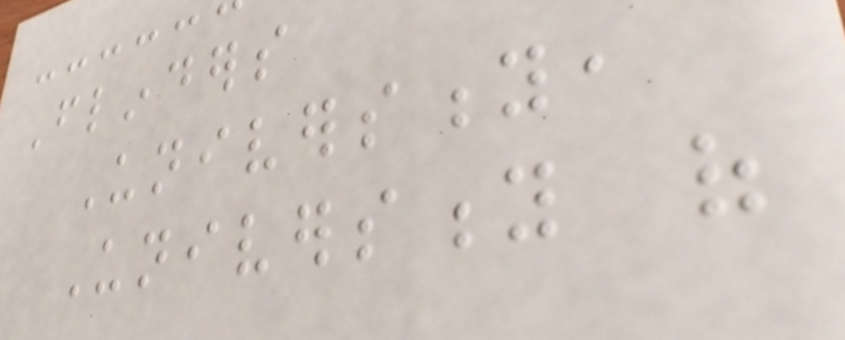Flinders
University,
University of
